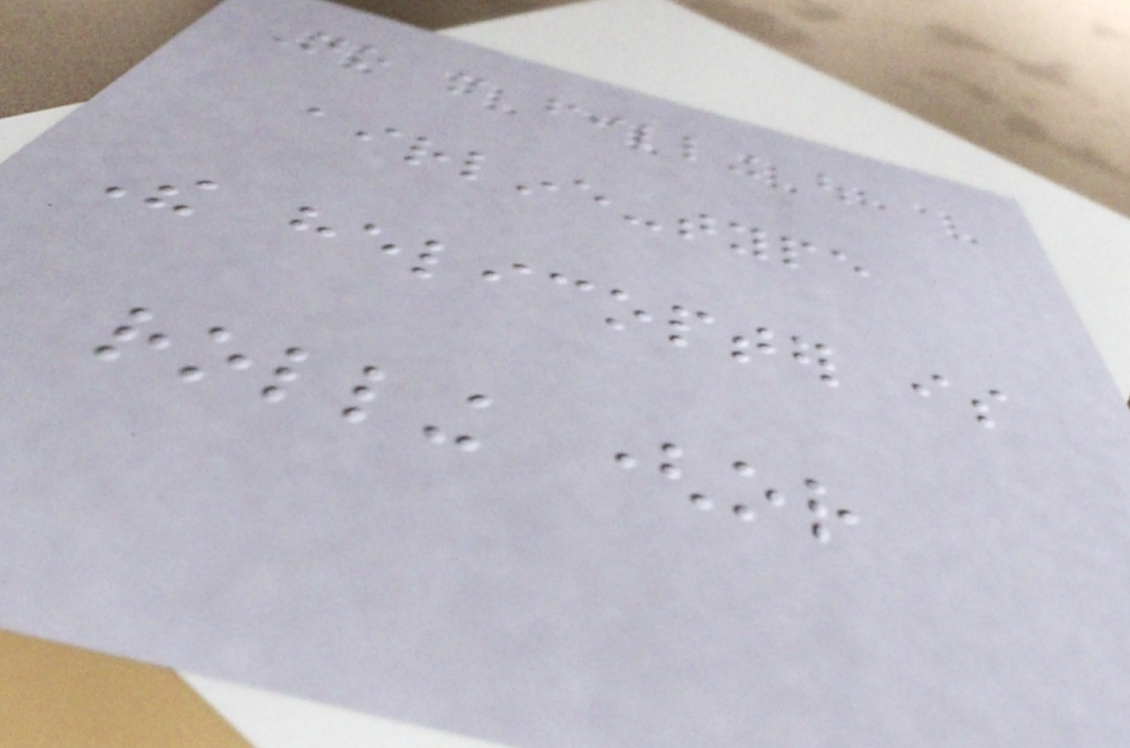No more filling out
airline-type
The helicopter is
rolling (or
